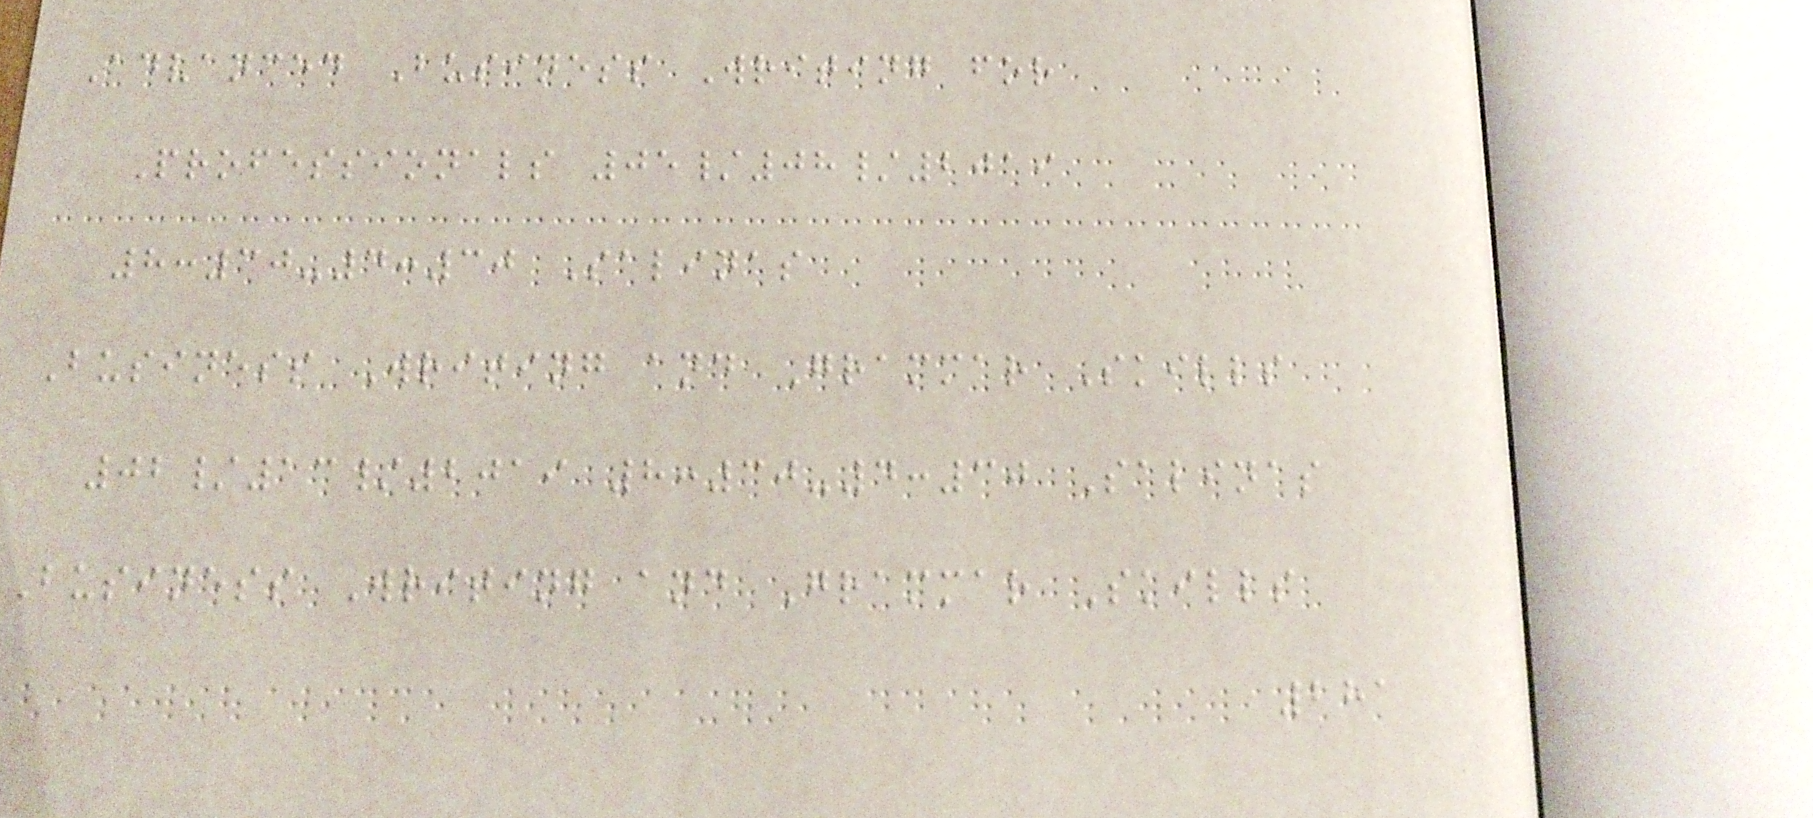Advanced Business Writing for
Professionals 05/08/2019
8:30-4:30 Salinas
Business Writing and Grammar Skills
02/13/2019 8:30-4:30 Salinas
Business Writing and Grammar Skills
281
